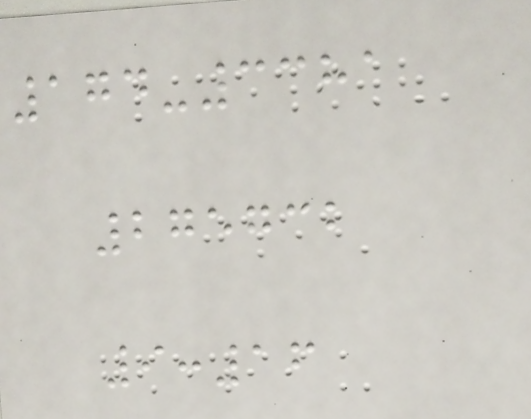174-3381
275732
9:16
